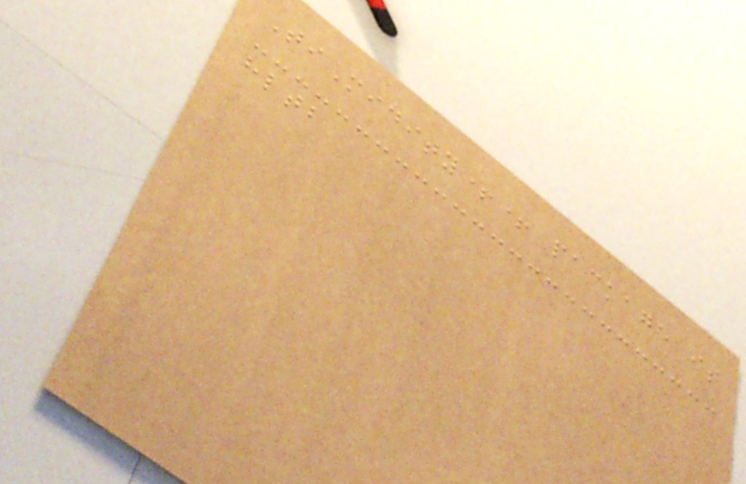TiMidity++ package is
hltb
